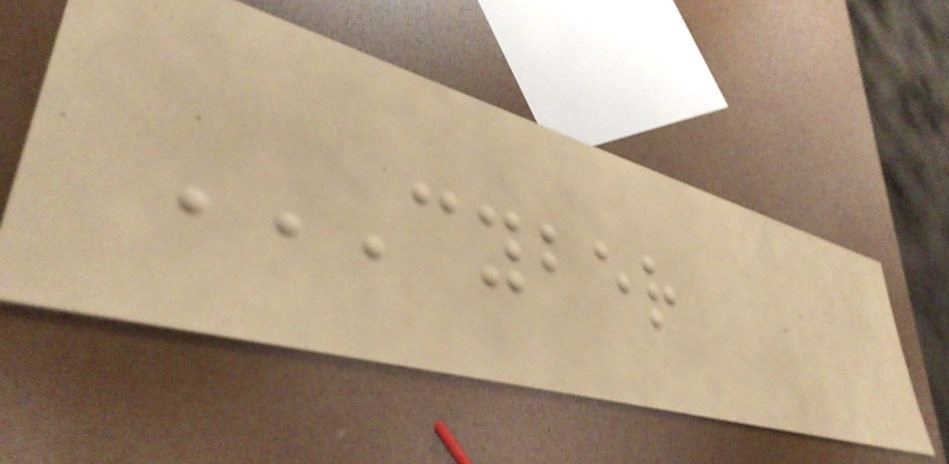CYBER
